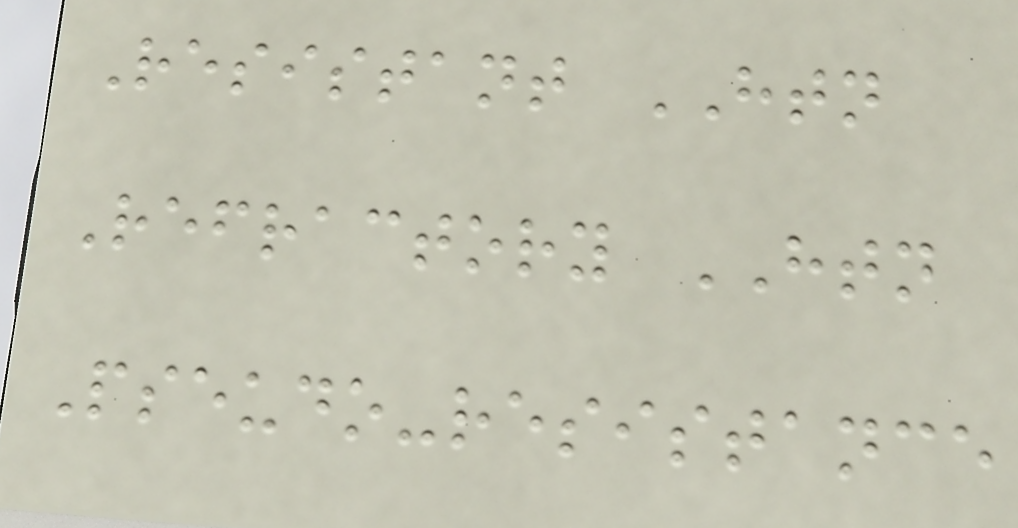Resistant HTN
Refractory HTN
Pseudo-resistance
